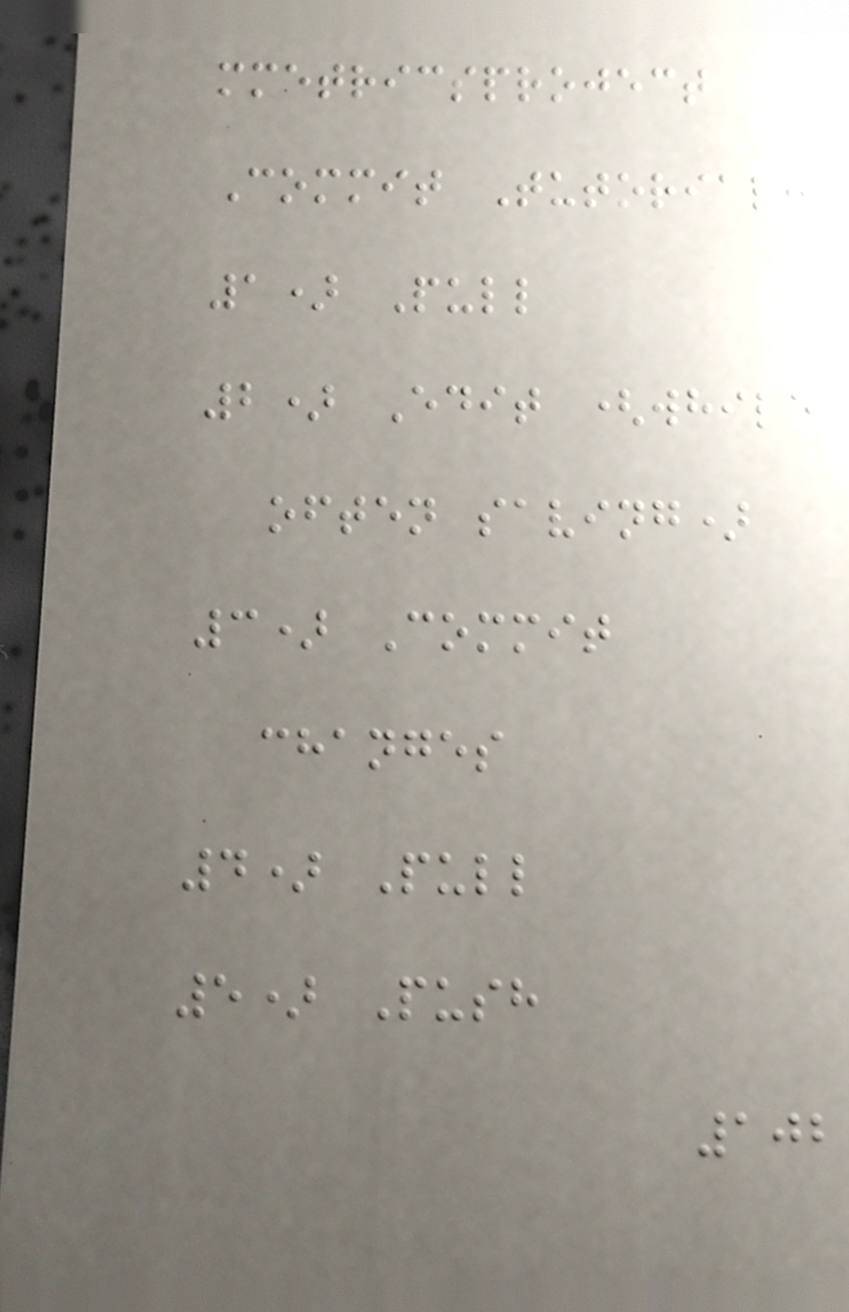mmetricsproject
Commit Tutorial:
1) Pull
2) Edit (while
often saving)
3) Commit
changes
4) Pull
5) Push
102
